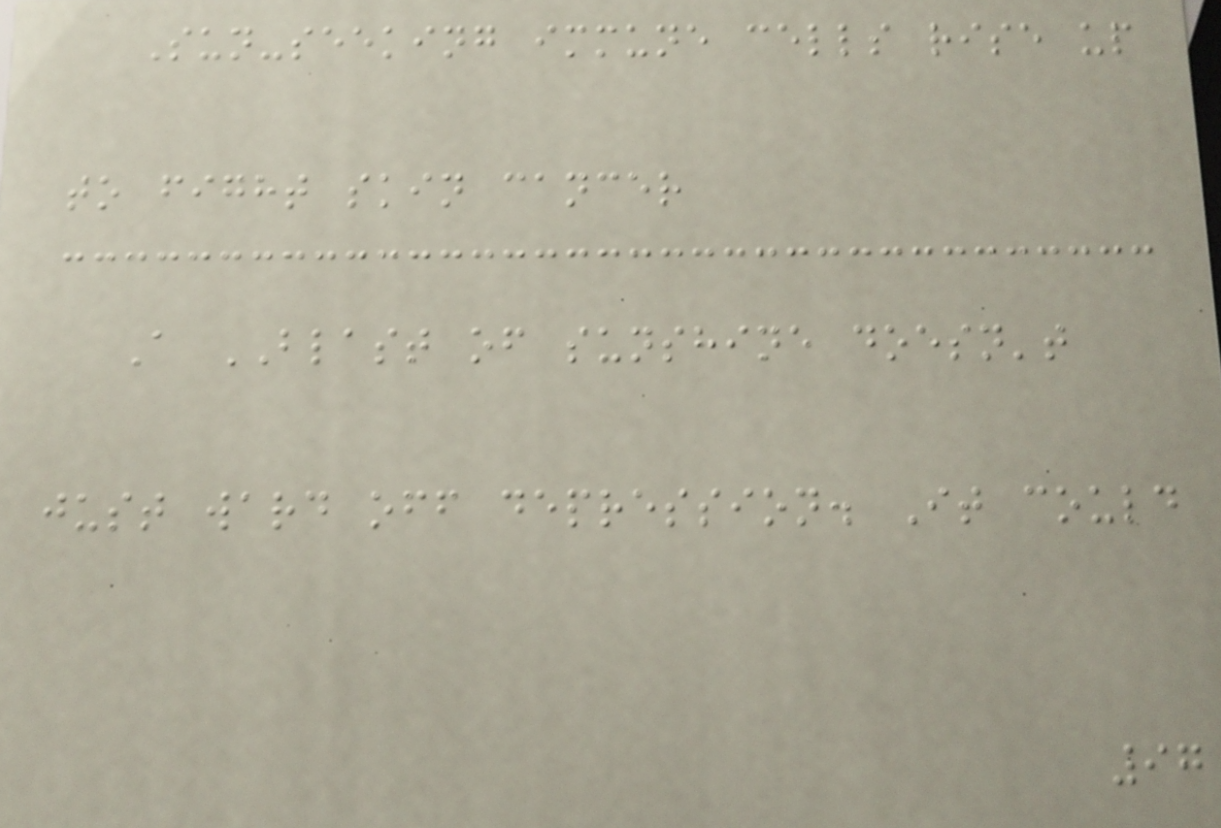Sun-seeking immune cells rise up
to fight skin cancer
A BLAST of sunshine doesn't
just ward off depression. It could
97
